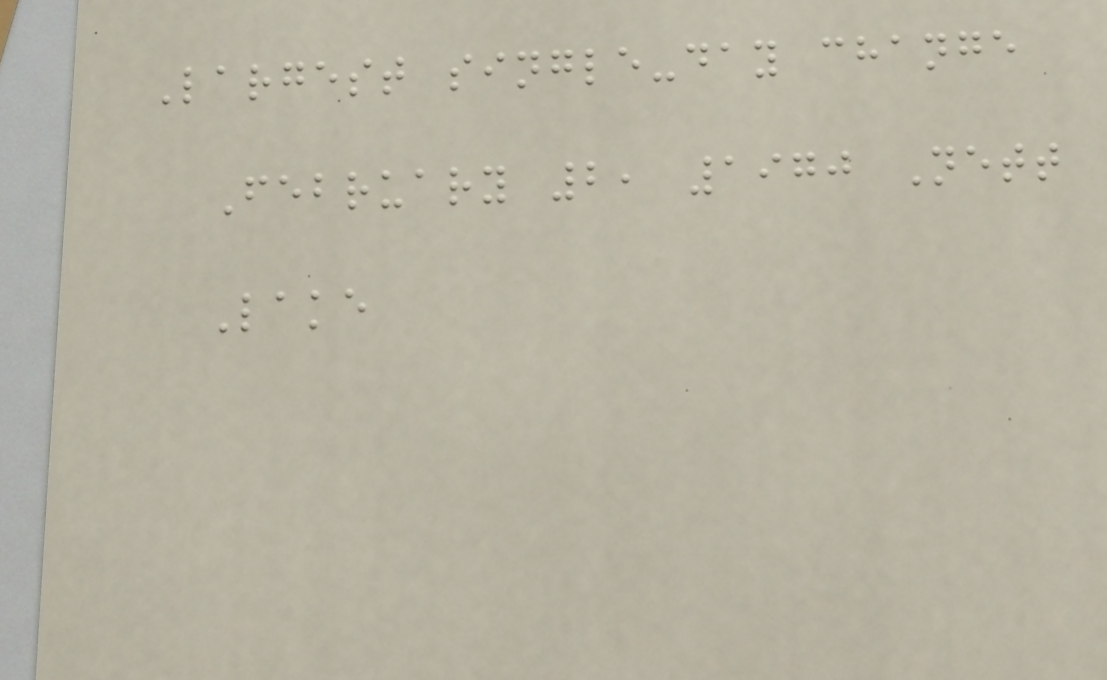Largest single-day change
February 2, 1970 Nett
Lake
